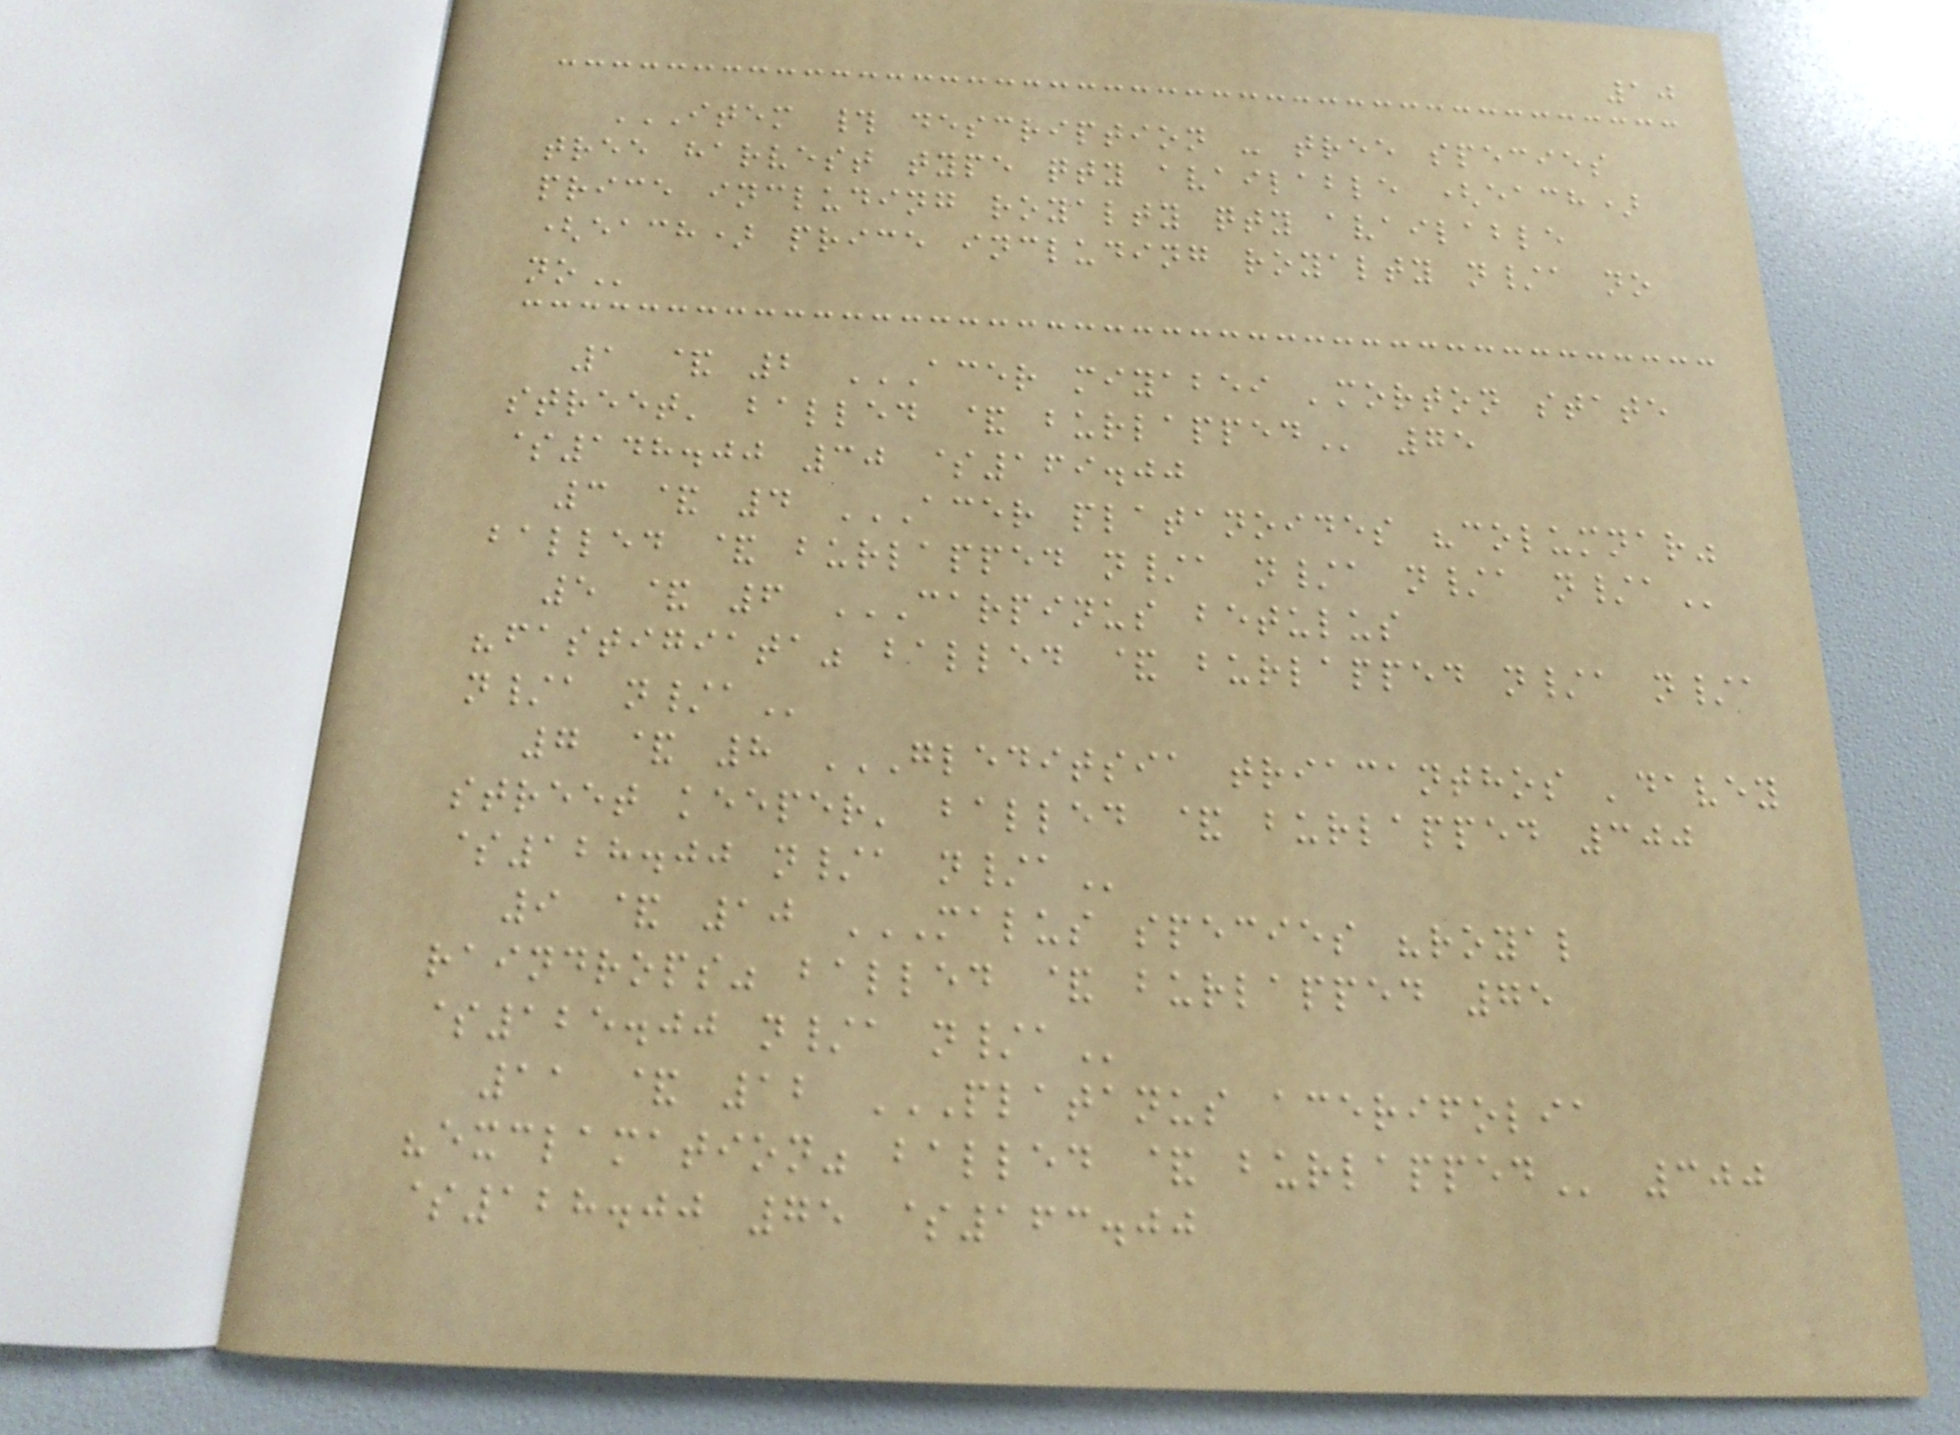10
ITEM # DESCRIPTION - TREE SPECIES
TREE HARVEST TYPE QTY AVAILABLE (EACH)
PRICE INCLUDING ROYALTY QTY AVAILABLE
(EACH) PRICE INCLUDING ROYALTY N/A NO
NO
1 & 2 ACER MIYABEI 'MORTON STATE
STREET' BALLED & BURLAPPED 75
$148.00 30 $169.00
3 & 4 ACER PLATANOIDES "COLUMNAR"
BALLED & BURLAPPED N/A N/A N/A N/A
5 & 6 CARPINUS BETULUS
"FASTIGIATA" BALLED & BURLAPPED N/A N/A
N/A N/A
7 & 8 GLEDITSIA TRIACANTHOS 'DAVEY
STREET KEEPER' BALLED & BURLAPPED 300
$128.00 N/A N/A
9 & 10 MALUS SPECIES "ROYAL
RAINDROPS" BALLED & BURLAPPED 75
$125.00 N/A N/A
11 & 12 PLATANUS ACERIFOLIA
"EXCLAMATION" BALLED & BURLAPPED 300
$128.00 75 $163.00
